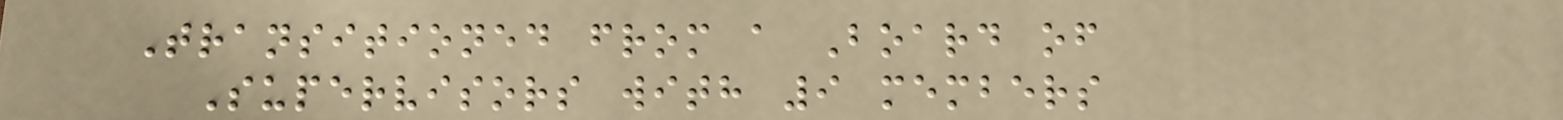Transitioned from a Board of
Supervisors with 9 members
